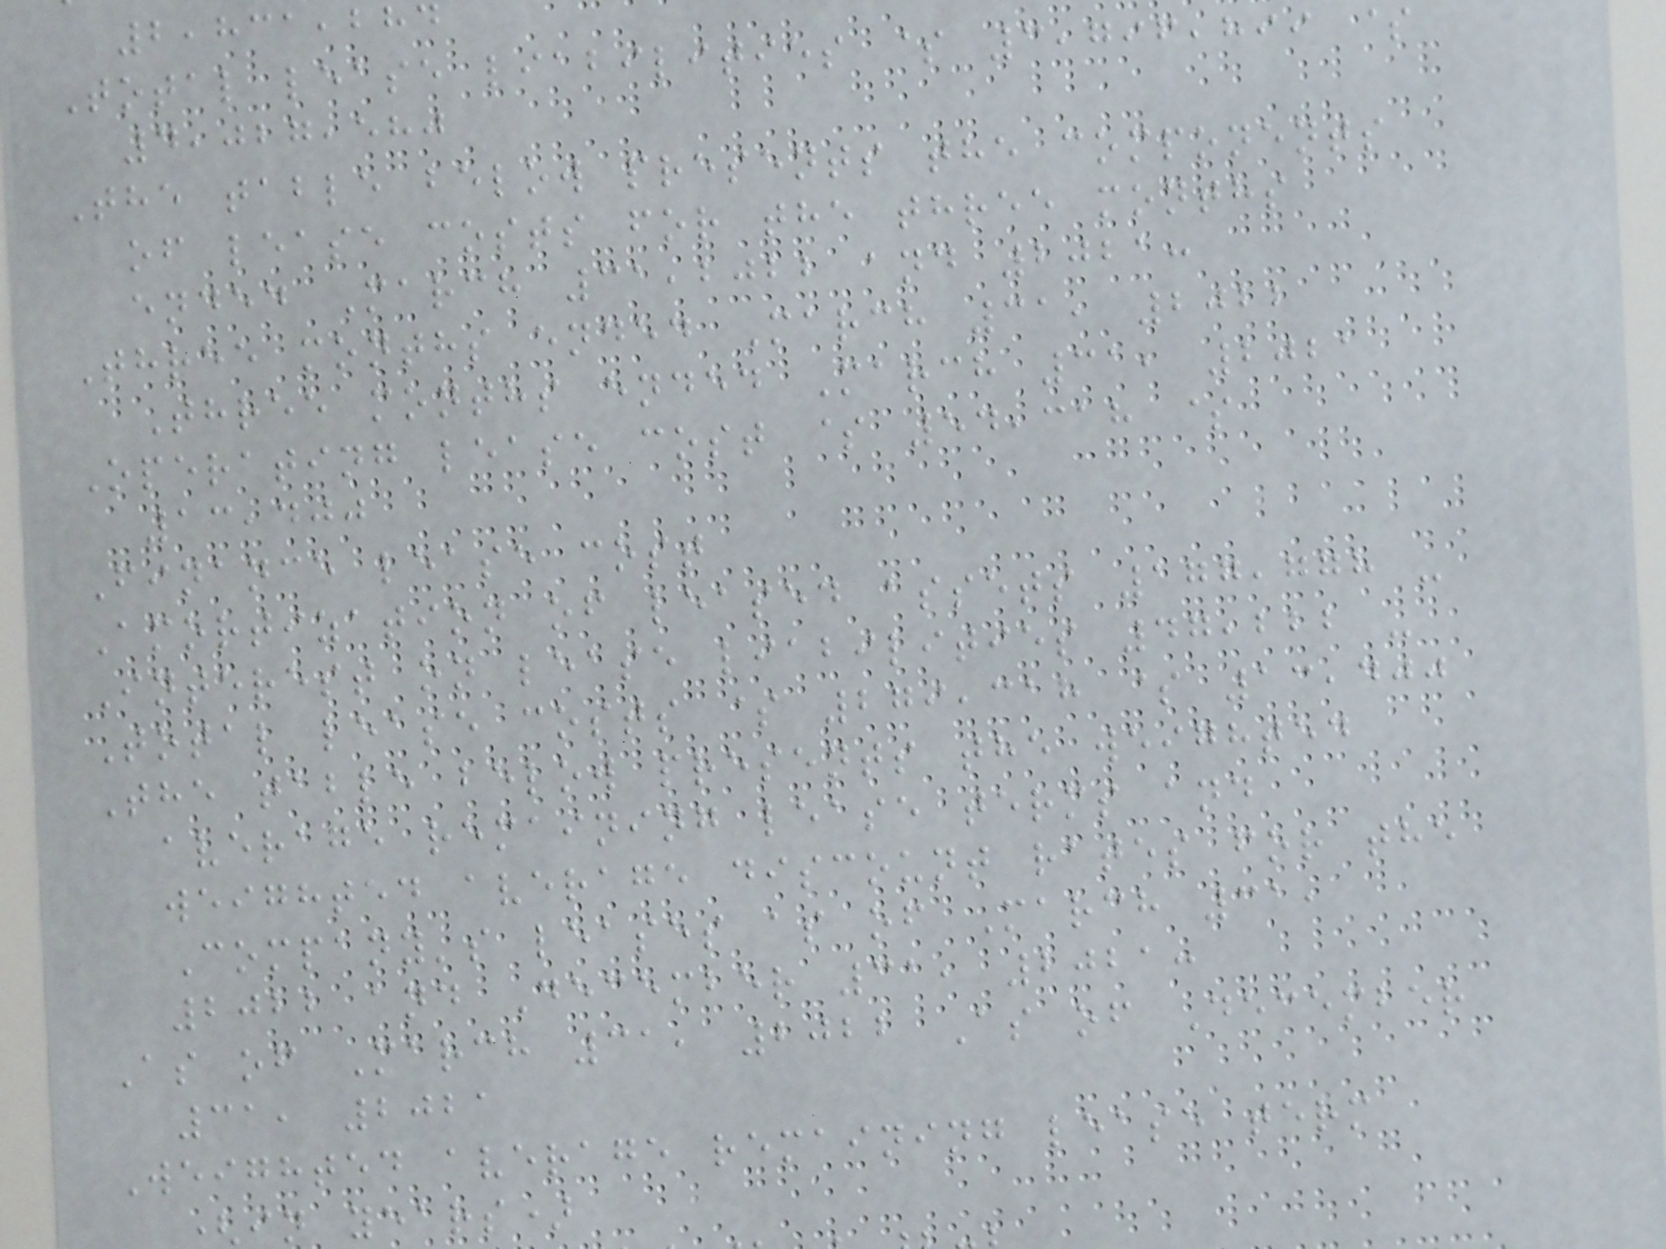2,831,284
Total lease liabilities $ 3,796,899 $
4,027,580
The table below presents the components
of lease costs for the three months
ended March 31,2022 and 2021:
Three months ended March 31, 2022
Three months ended March 31, 2021
Operating lease cost $ 54,318 $
13,400
Finance lease cost
Amortization of leased assets 177,778 -
Interest on lease liabilities 47,222 -
Total lease costs $ 279,318 $ 13,400
The table below presents the weighted
average remaining lease terms and
weighted average discount rates for the
Company's leases as of March 31,
2022 and December 31, 2021:
As of March 31, 2022 As of December
31, 2021
Weighted average remaining lease term
in years)
